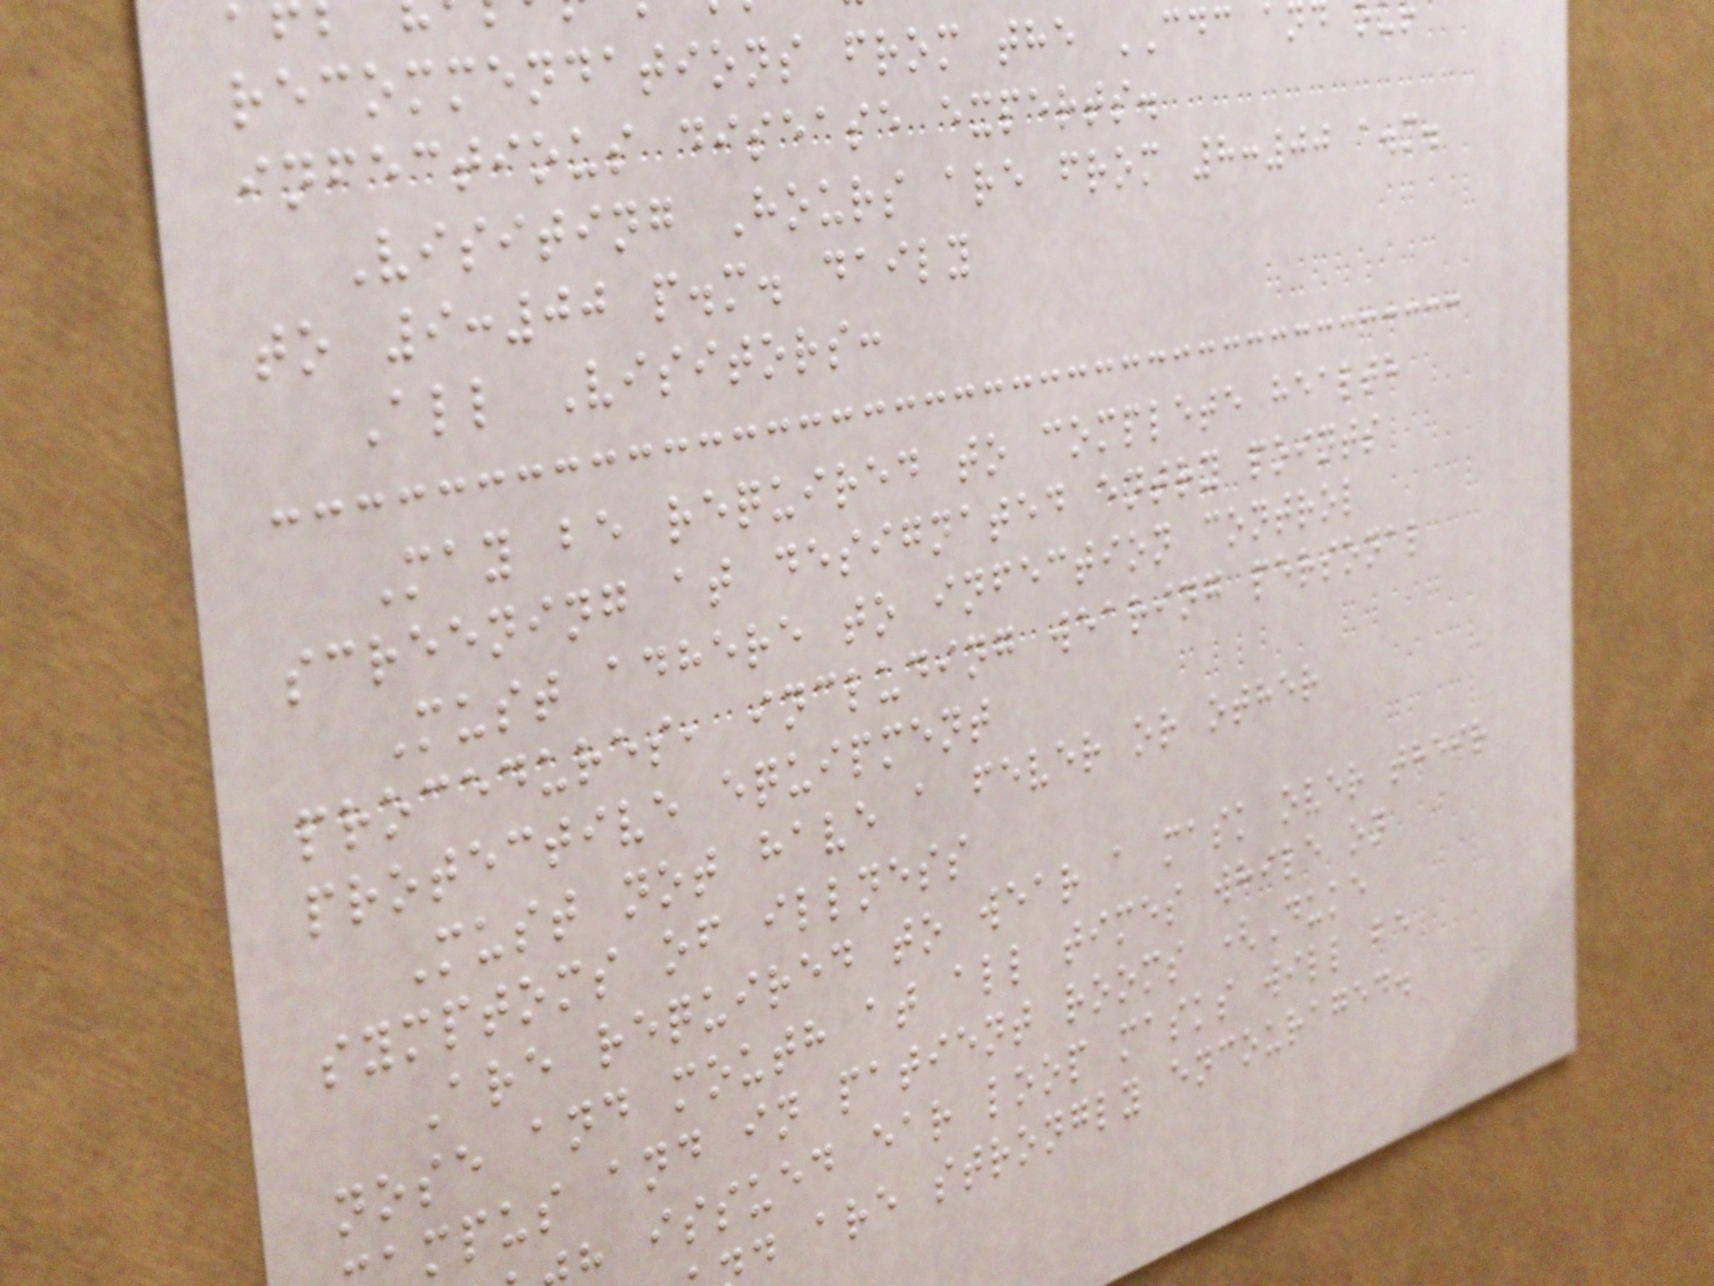recommendations from the CDC and
infectious disease experts.
Visiting Hours are from 8:00 a.m.
to 9:00 p.m. daily
All Visitors:
May be required to complete health
screening at designated entry points
Must adhere to infection control
procedures, including wearing personal
protective equipment
Must not have a fever or other
symptoms of illness
Are required to wear a mask over their
nose and mouth at all times while on
mpus and in patient rooms (Duke
issued ear loop masks will be
d are strongly encouraged.
